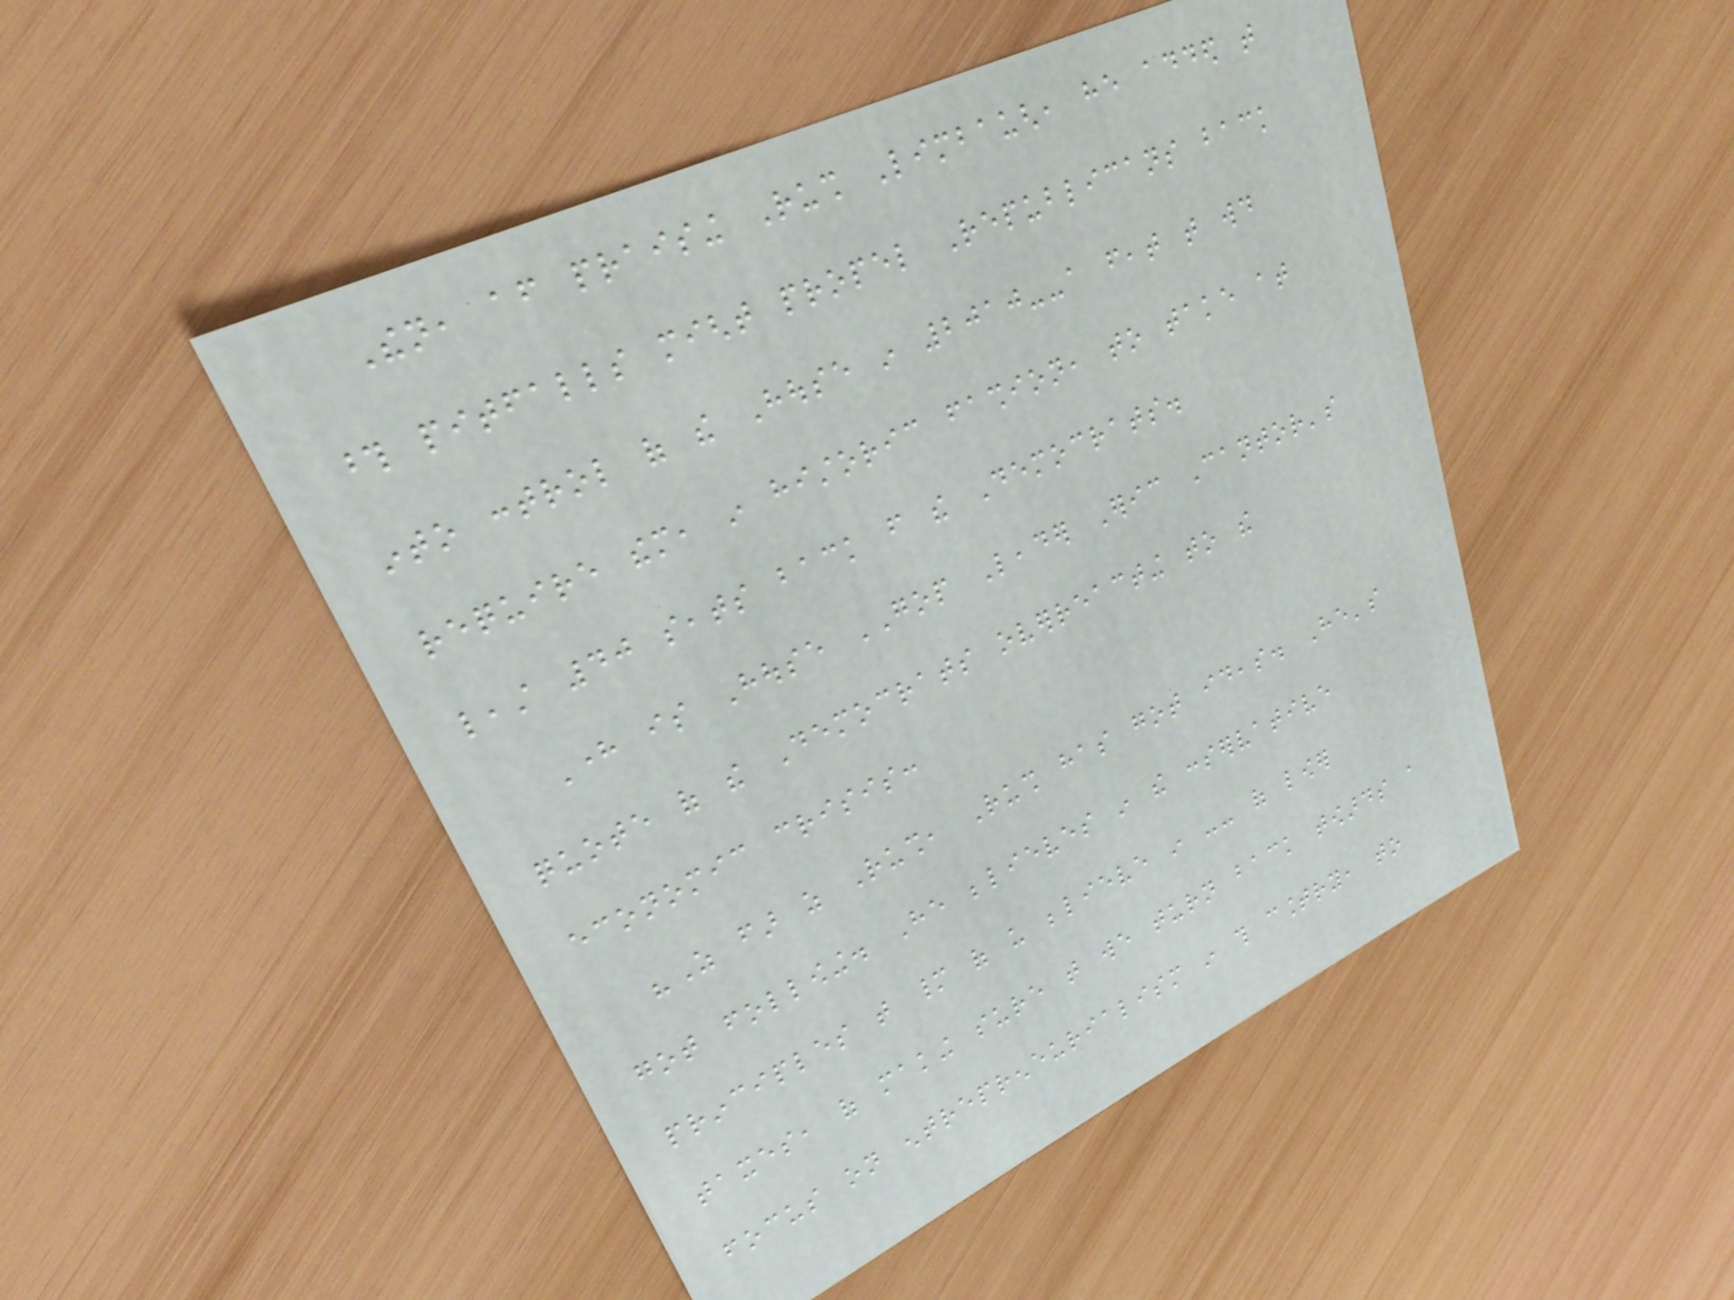Then, after praising Rush Limbaugh, he added that
those pitfalls might propel Republicans back
into control of the House in 2010--a feat that would
require them, in historic fashion, to take at
least 40 seats back from the Democrats.
Here is House GOP Leader Eric Cantor's
quote of the Democrats overreacting to the
economic crisis:
"As far as Rush, Rush has got ideas. He's
got following. He believes in the conservative
principles that many of us believe in -- of lower
taxes, of making sure that we turn back towards a
focus on entrepreneurialism in this country, to
